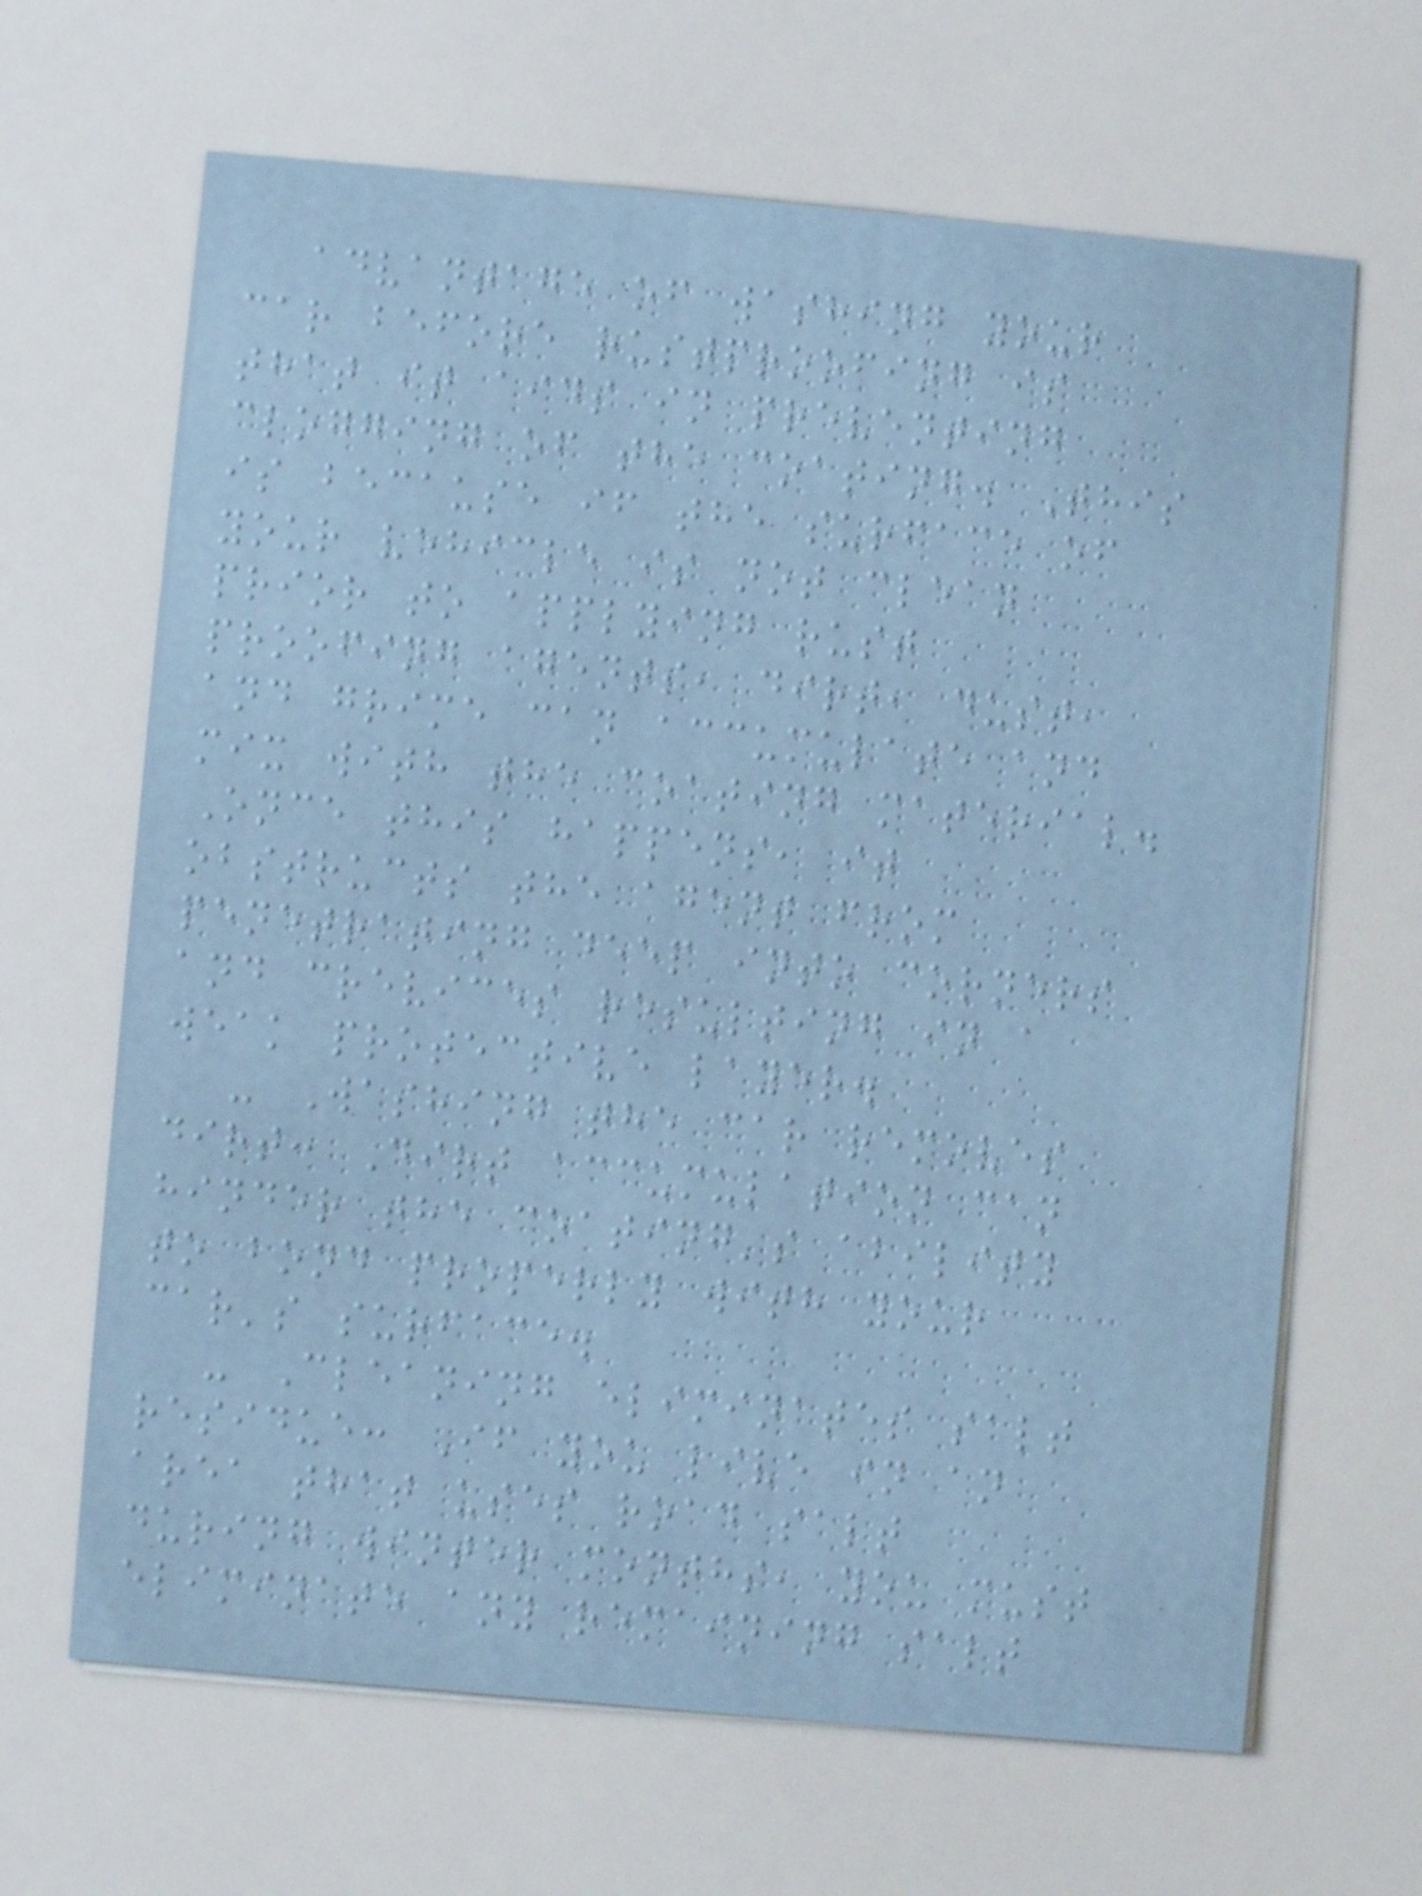advantage of washing your
car before rustproofing is
that it aids in preventing
clogging of the coating. This
is because if the surface of
your vehicle is not clean
prior to applying rust
proofing agents, dirt, dust,
and grime can accumulate and
mix with the coating material.
Once this happens, it
obstructs the agent from
penetrating deep into corners
and crevices resulting in a
weak protective layer.
- Washing the car removes
dirt: Dirt accumulation can
hinder the coating's ability
to bond properly with your
car's surface.
- Cleaning eliminates salt
residue: If you live in an
area that uses road salt
during winter months, you must
eliminate any remaining salt
